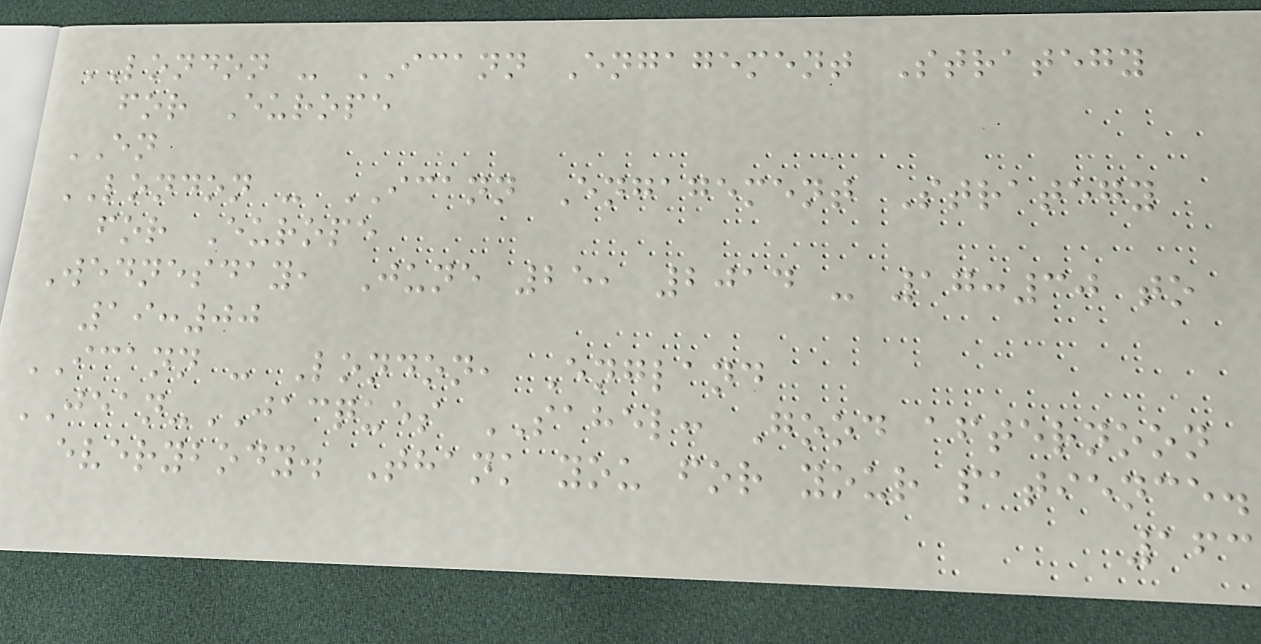LONDON - ICANN Engagement Strategy
for Europe
EN
LONDON - ICANN Engagement Strategy
for Europe
Wednesday, June 25, 2014 - 17:30 to
19:00
ICANN - London, England
JEAN-JACQUES SAHEL: Good afternoon
everybody. Thank you for your patience.
163
